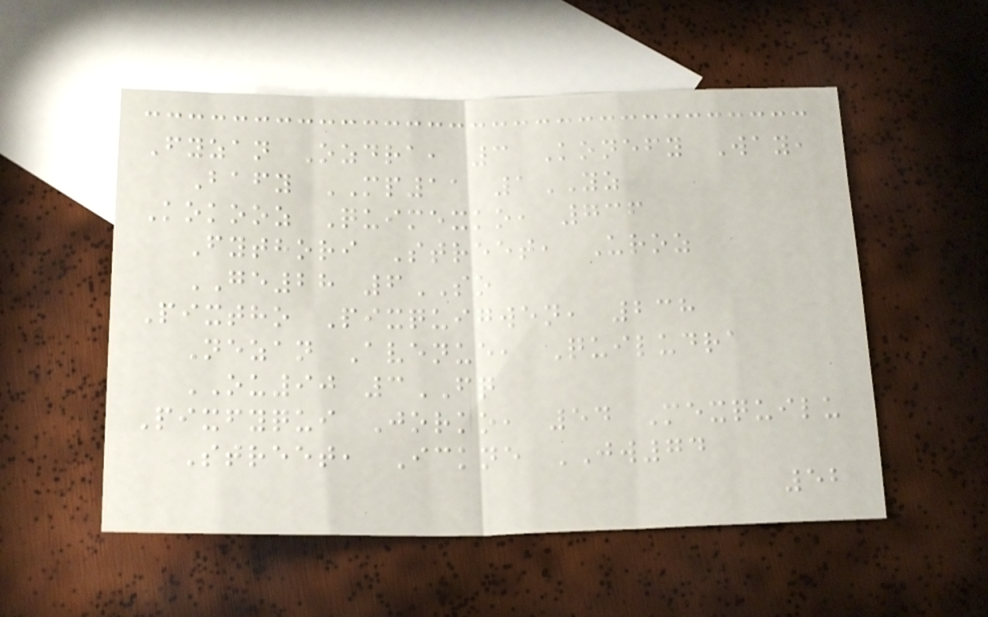Fyzan Ozdra, 3 Konefy Way,
Bafy MP11 1YZ
Kokooz Quimexko, 736
Fythori Street, Uroz
GE28 6SO
Pixtho Pixquigwen, 238
Nezan Avenue, Quiludra
OU90 3FQ
Pixfyqui Jorko, 54 Mexquilu
Street, Ickne JW74
52
